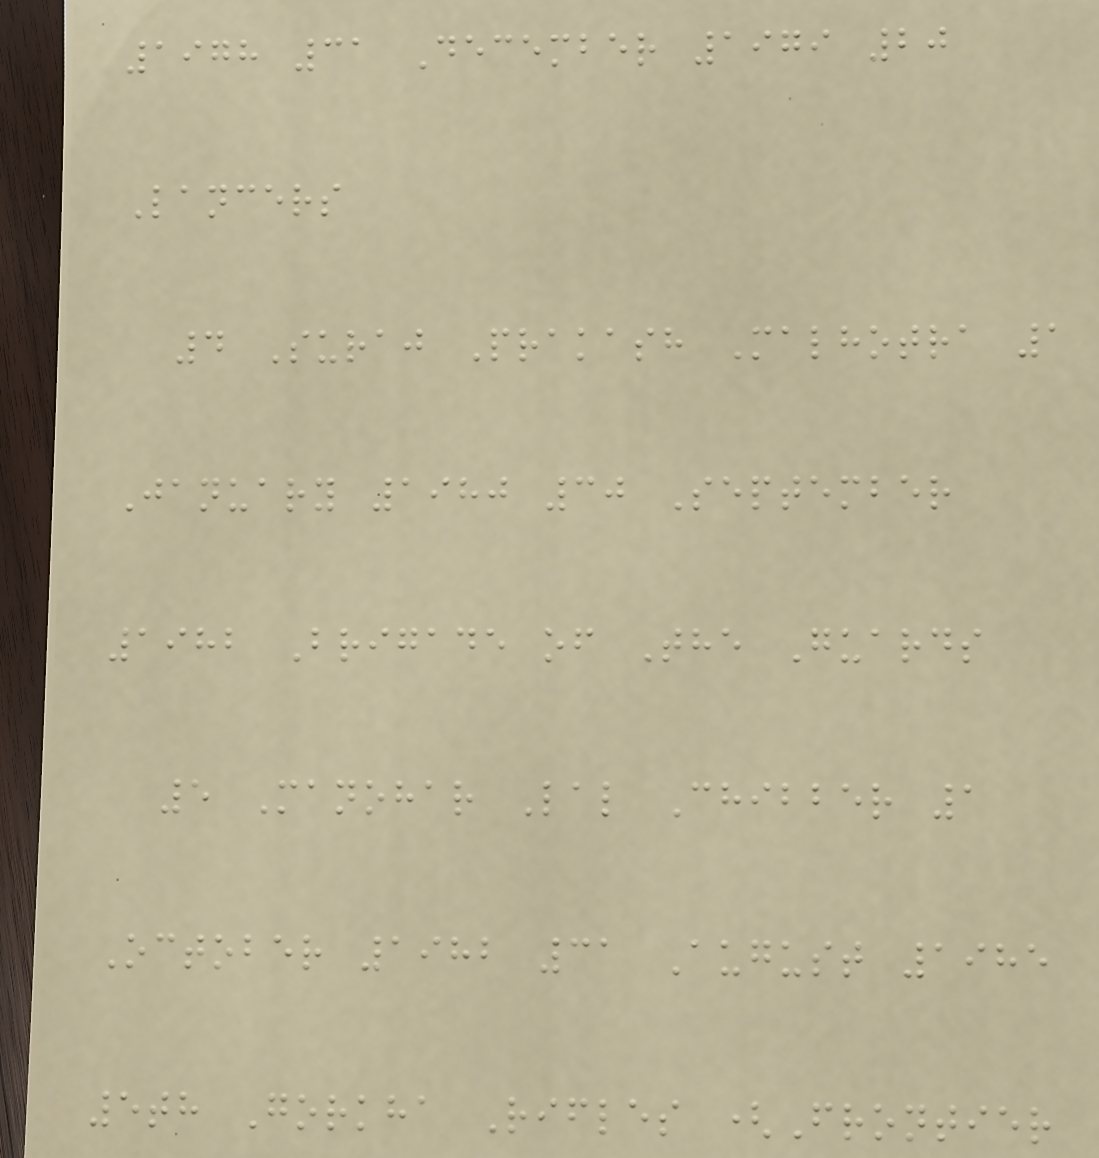1978 31 December 1979 20
Lancers
4 Suraj Prakash Malhotra 1
January 1980 30 September
1982 Brigade of The Guards
5 Manohar Lal Chibber 1
October 1982 31 August 1985
5th Gorkha Rifles (Frontier
